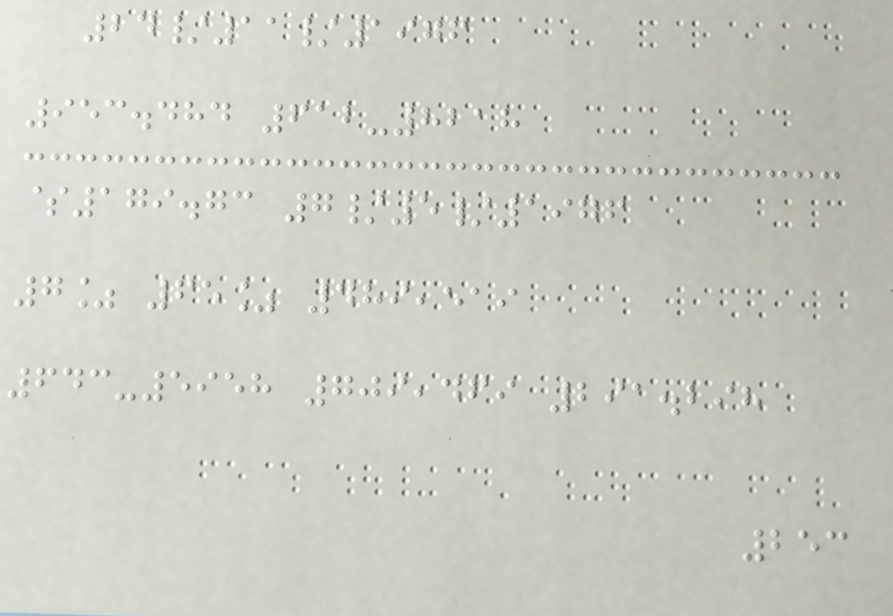24/11/1976
953.484 612-8218
$179.73 7/5/1976
7% 65% 489,519
643-5958 709,469 291.298
253
